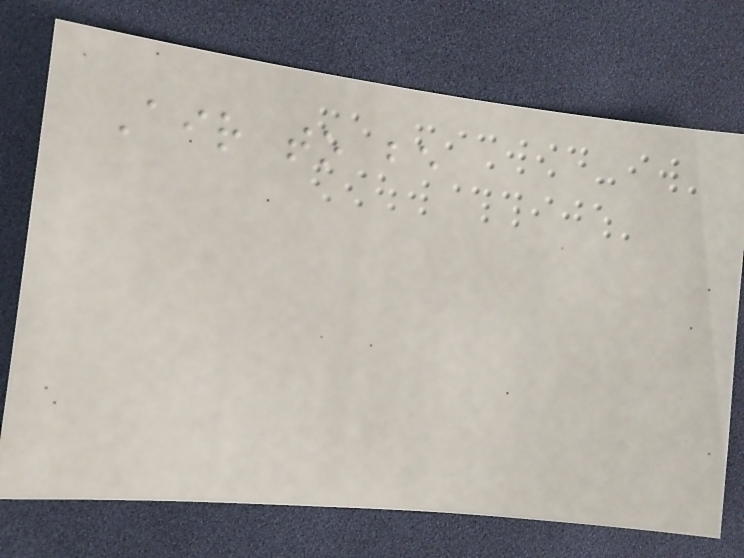Air to be
